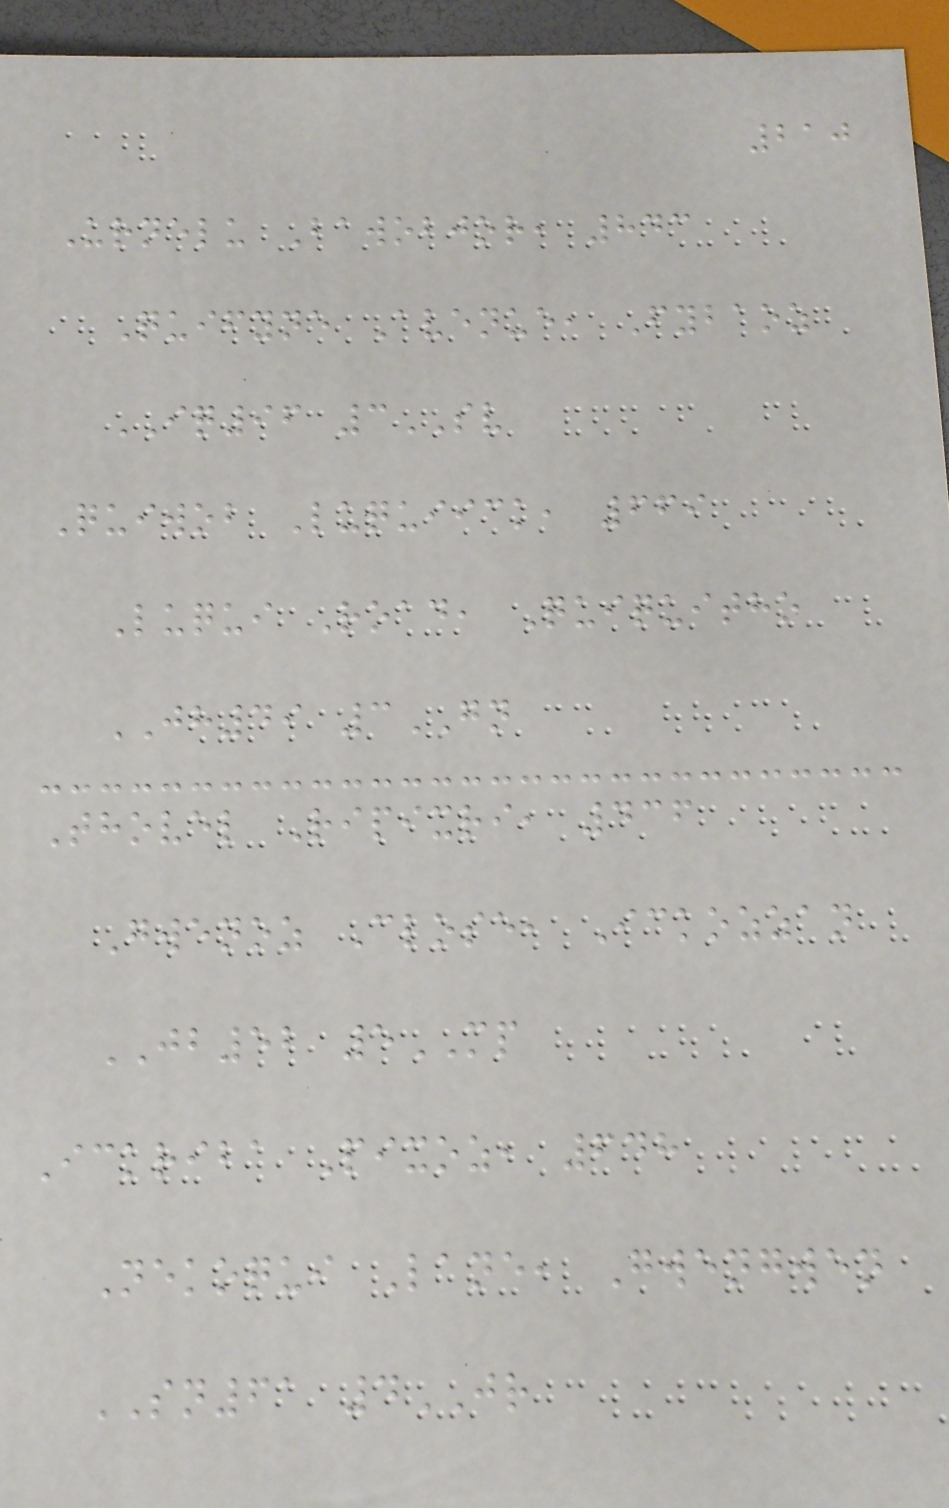210
Urnelu Bawobjor, 843
Quifyne Avenue, Fybaoz
IQ96 3SV
Quiwob Luquiick, 669
Luqui Road, Quiquitho
JH49 3GN
Thovel Ripixri, 436
Gwenoz Close, Ickozzan
JB52 5MP
Ickriba Pixoz, 648
Nekoqui Lane, Gwengwen
SN61 4JR
